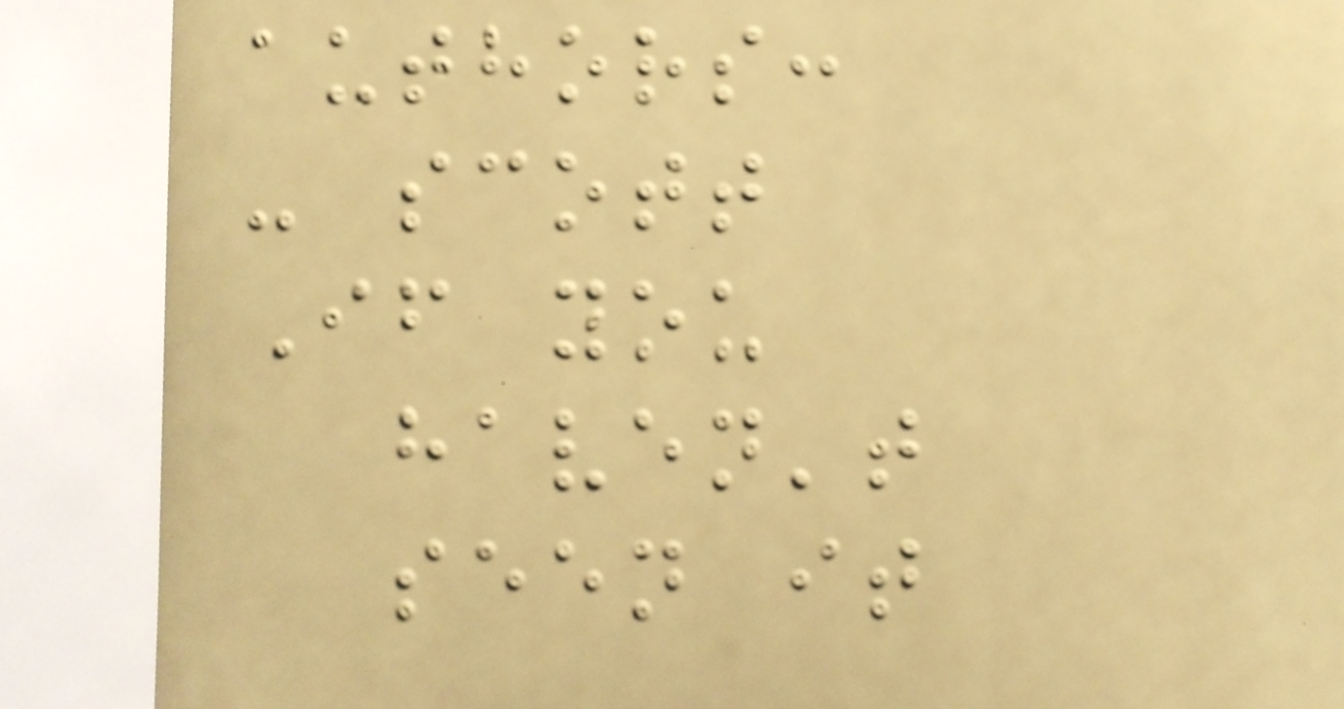authors:
- scott
If you
haven't
seen it
